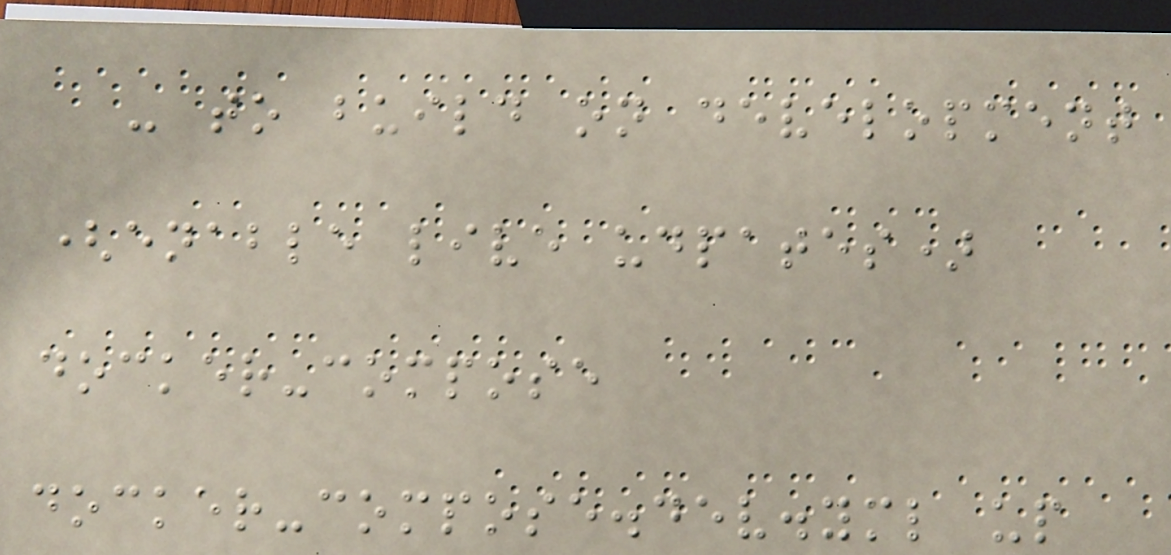- to build on development
(enable live udpates)
docker-compose
docker-compose.dev.yml up
